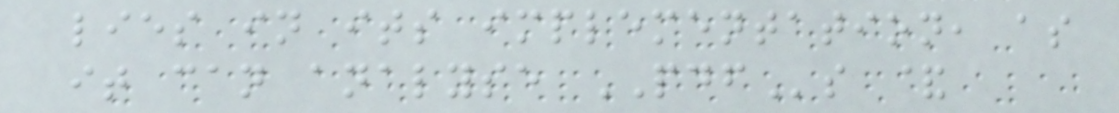lies in its implementation, as
it can analyse PDFs &
